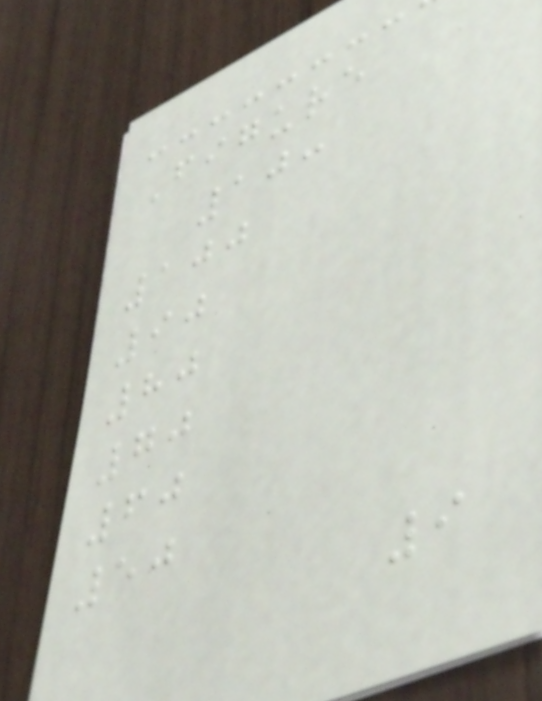Figure
10:
100
90
80
70
60
50
9
